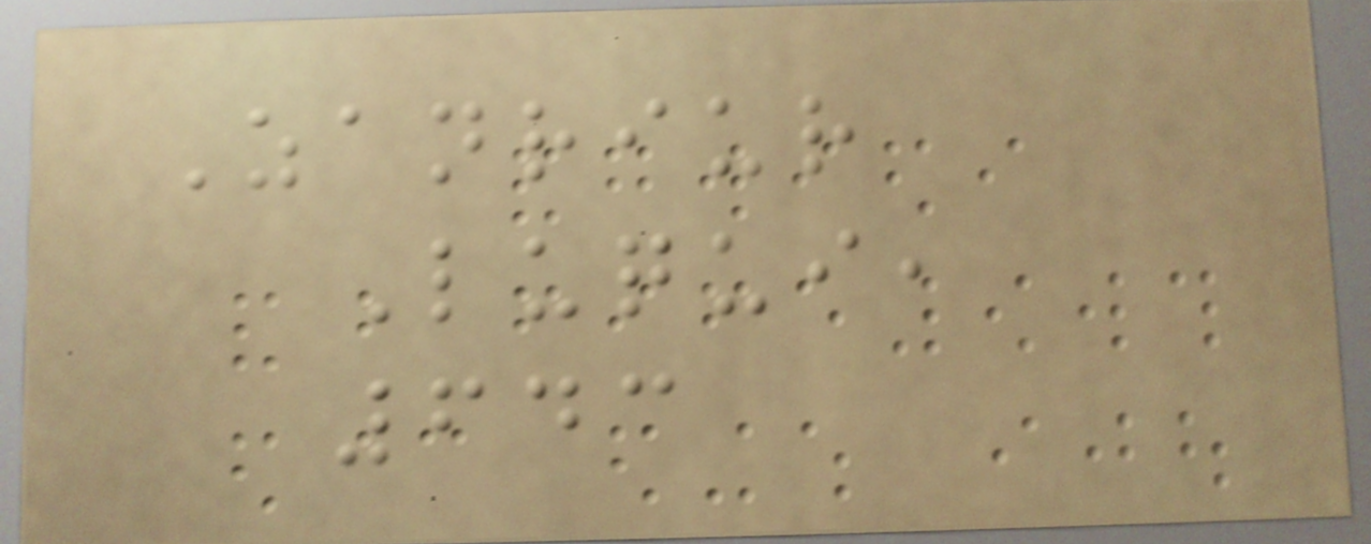Zanriur
Luqui,
643
